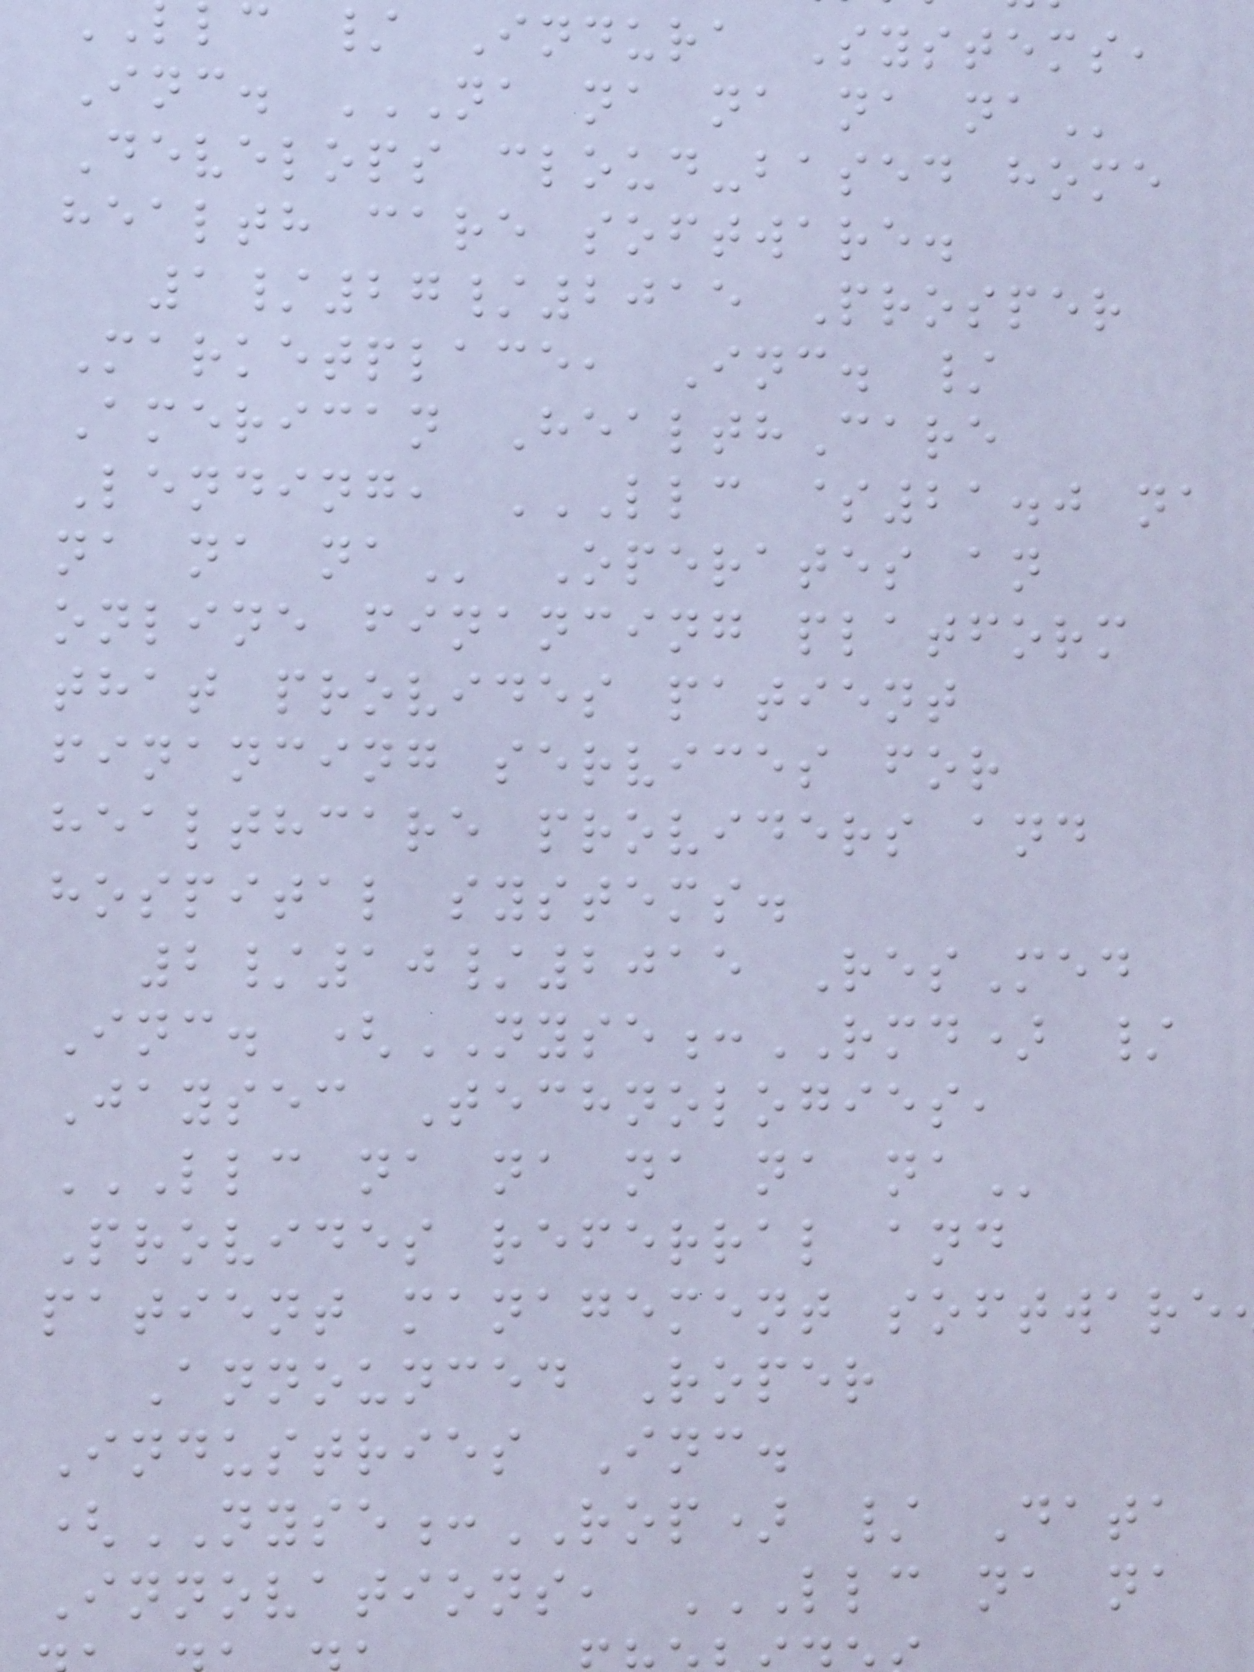lc / Indura Systems,
Inc. NA NA NA NA NA
Develops cloud-based home
health care software.
1/27/2015 Prosper
Marketplace, Inc. /
American HealthCare
Lending, LLC $21.0 NA
online financing platform
that provides patient
financing services for
healthcare providers and
hospital systems.
2/10/2015 ResMed
Inc. (NYSE:RMD) /
Jaysec Technologies,
LLC NA NA NA NA NA
Provides referral and
patient management software
Announced Roper
Industries Inc.
(NYSE:ROP) / Data
Innovations, LLC NA NA
